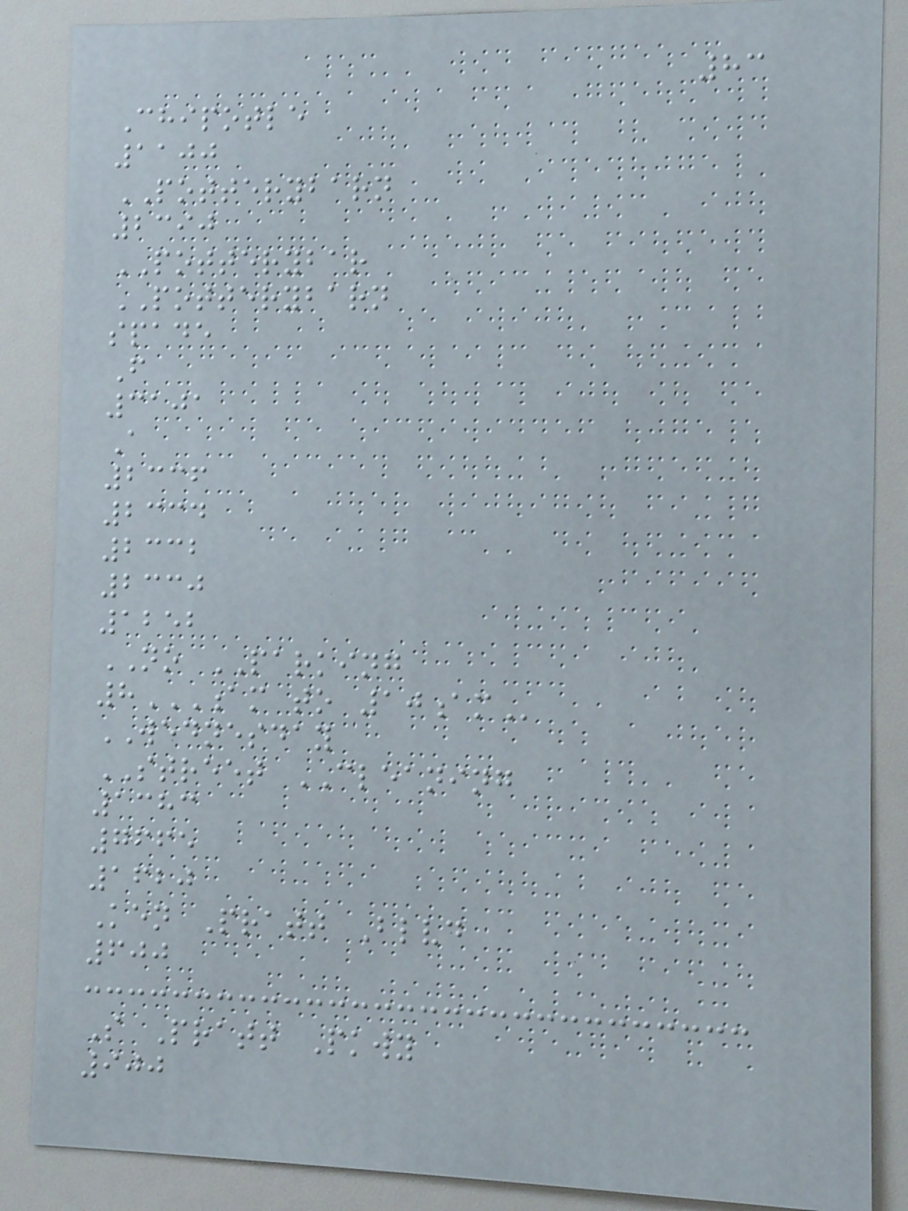83
Chipotle
1100
POTTERYBARN
2390
POTTERYBAR
POTTERYBARN
spade
F
3101
A
2336
2334
2332
2330
1252
NO PARKING
8AM TO 10AM
WEDNESDAY
STREET CLEANING
1383
7665
1620
Ken Pratt Blvd
600
S Pratt Pkwy
900
